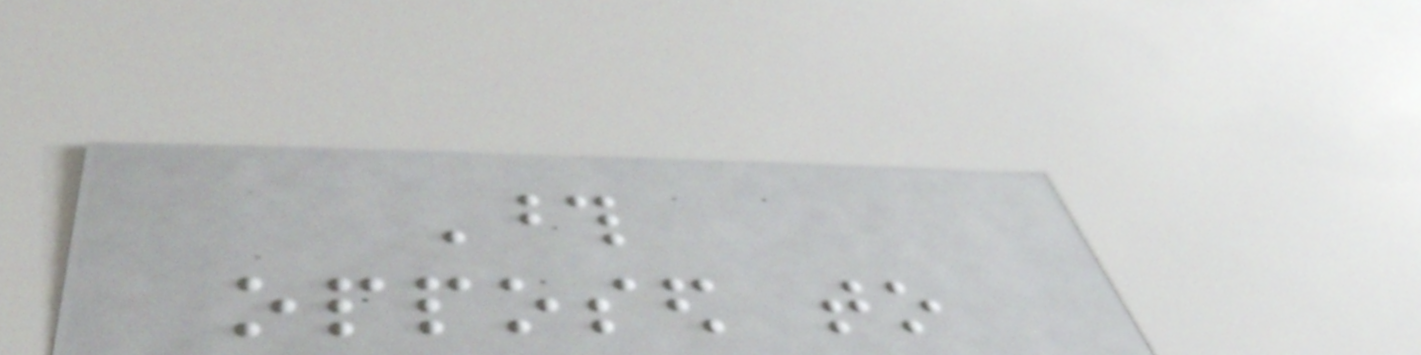Those
opposed to
